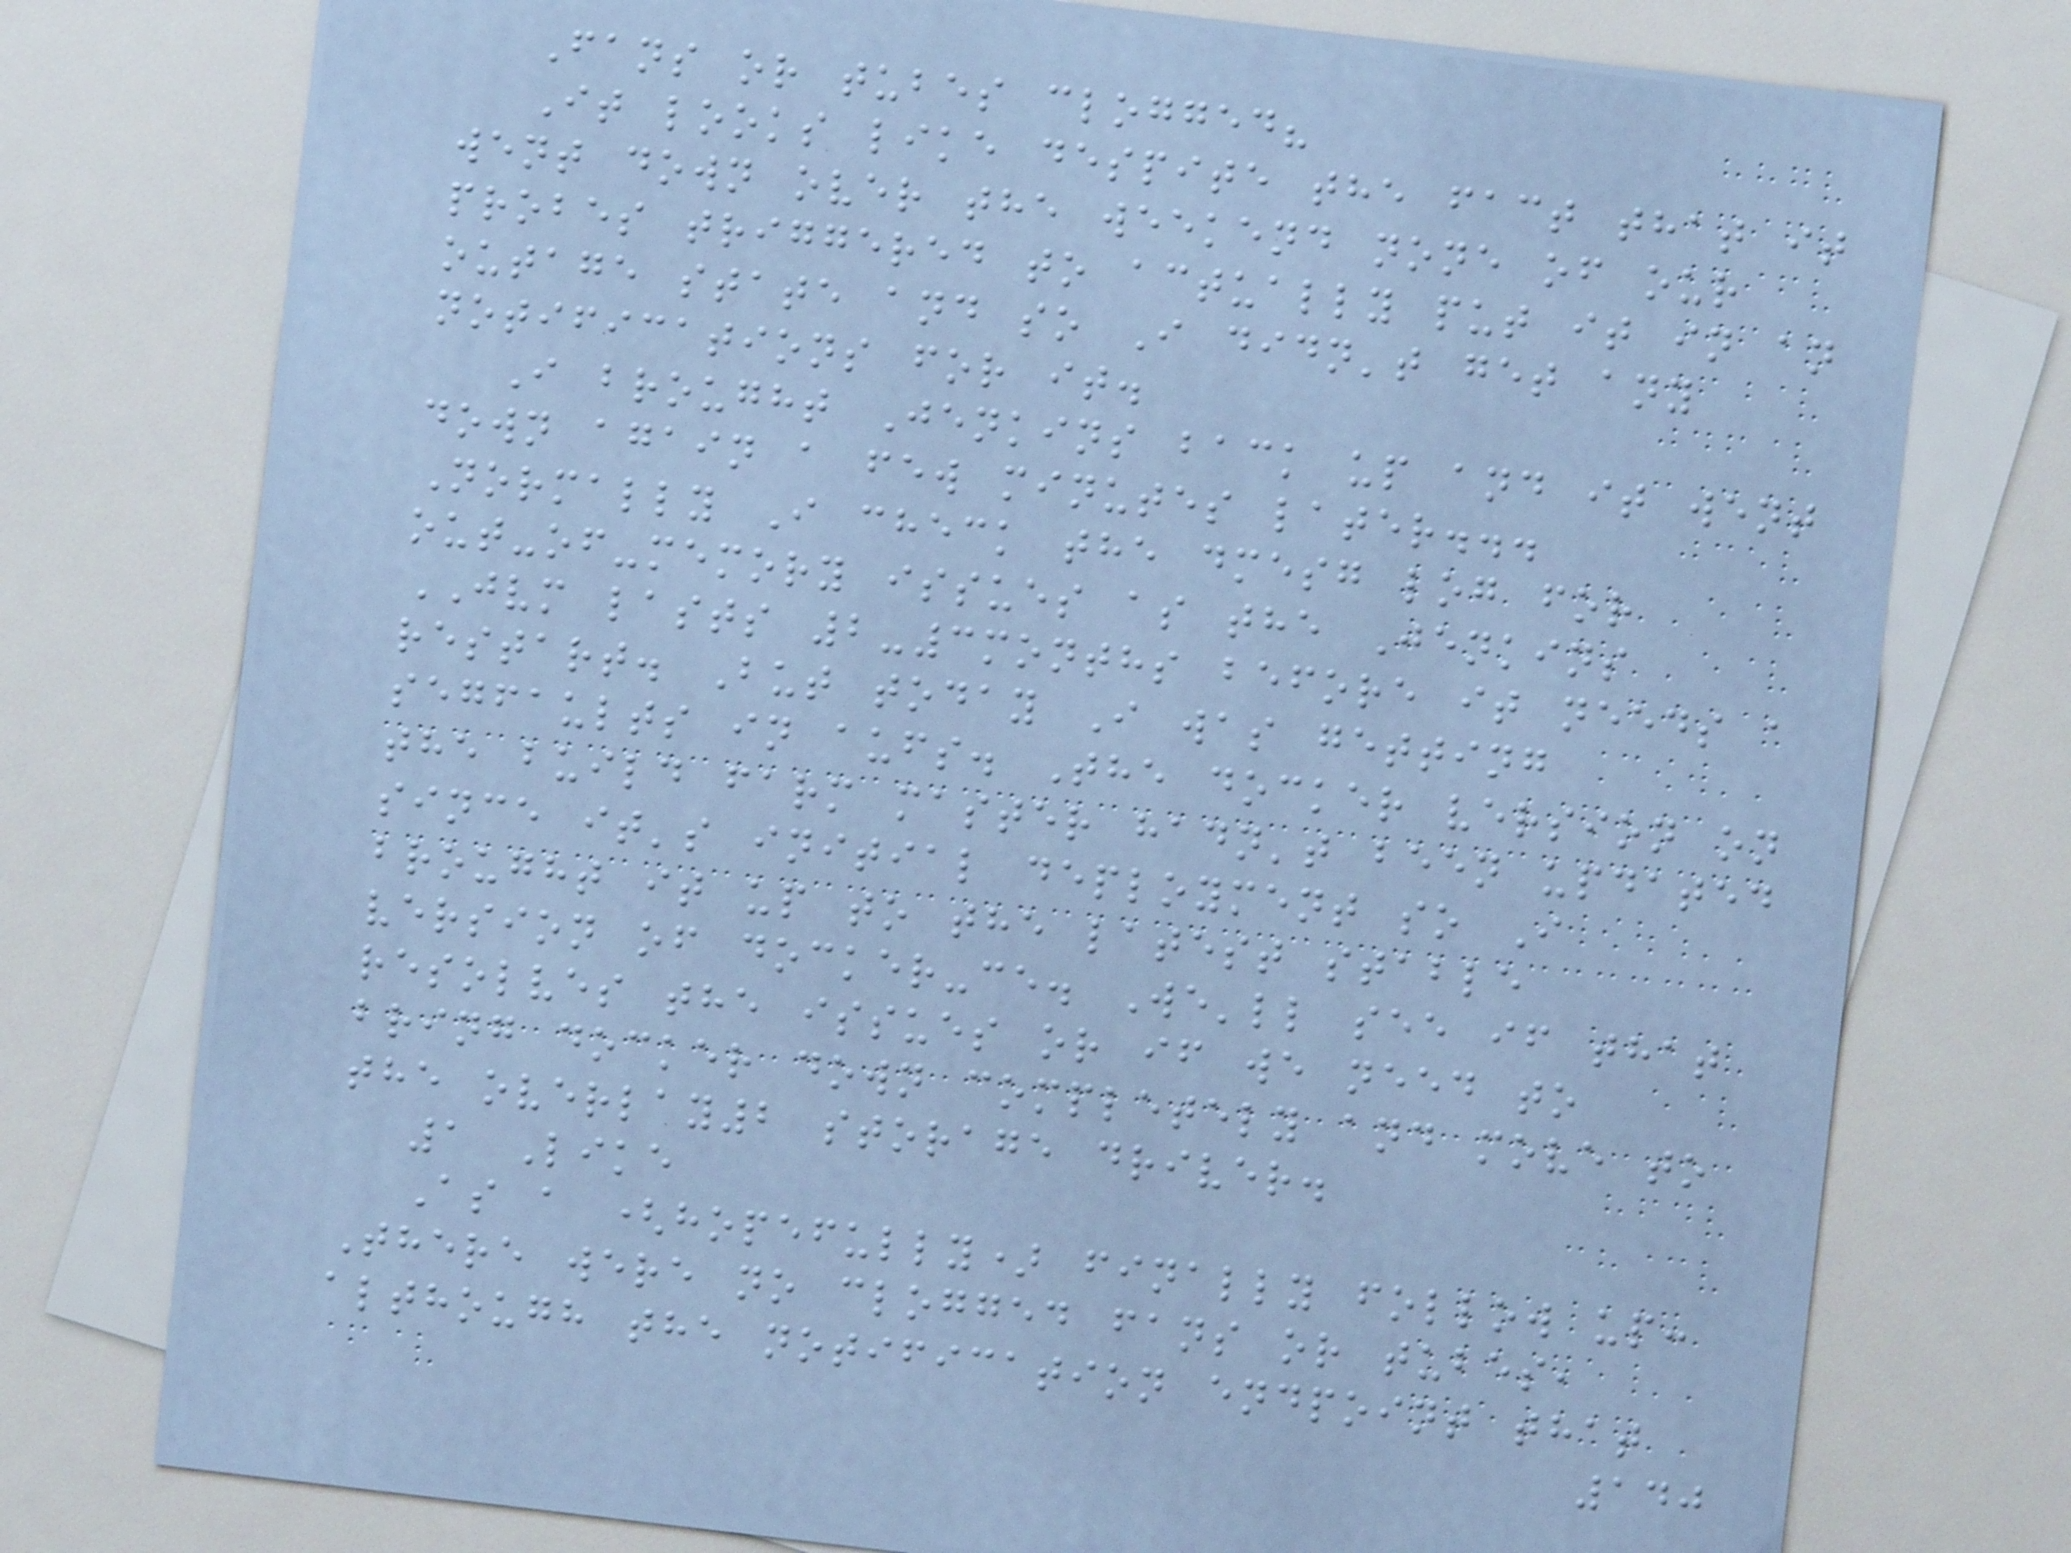Fans or tubes clogged?
It looks like despite the fact that it
went down over the weekend none of our
probes triggered to actually put it in an
outage state and so I didn't get any
notifications for it.
I brought Jenkins back up and it went
down again a few minutes later...
Normally I check the dmesg log for
out-of-memory issues as the Jenkins
JVM lasts 2-3months before it needs a
restart. But today I was getting
segfaults in aufs. The docker version on
the build farm master hadn't been updated
since it's initial deployment so I
brought it up to the latest stable
version of docker-ce. We'll see if that
resolves the issues or if we need to
bring docker down completely and move to
the overlay2 storage driver.
1 Like
As a (hopefully) finally follow up:
There were no clogged fans or tubes,
although the notification endpoint that
140
